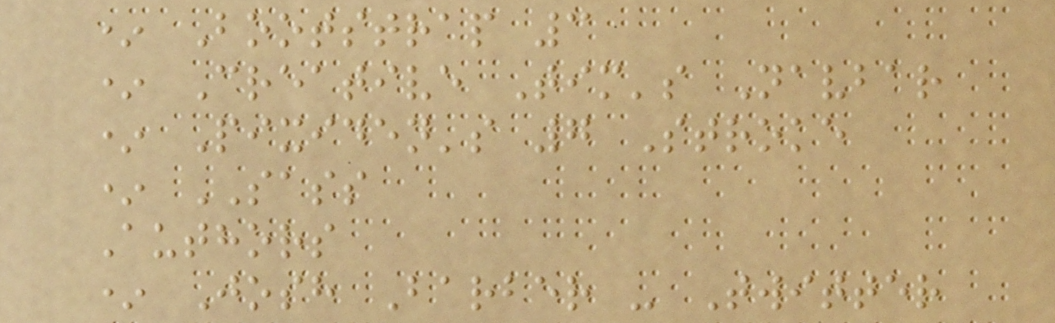* Bootstrap 3
* Creative Tim's Navbar
* Pixiden's 7 Stroke
* SASS
Authors
* Josh Barber - Twitter
